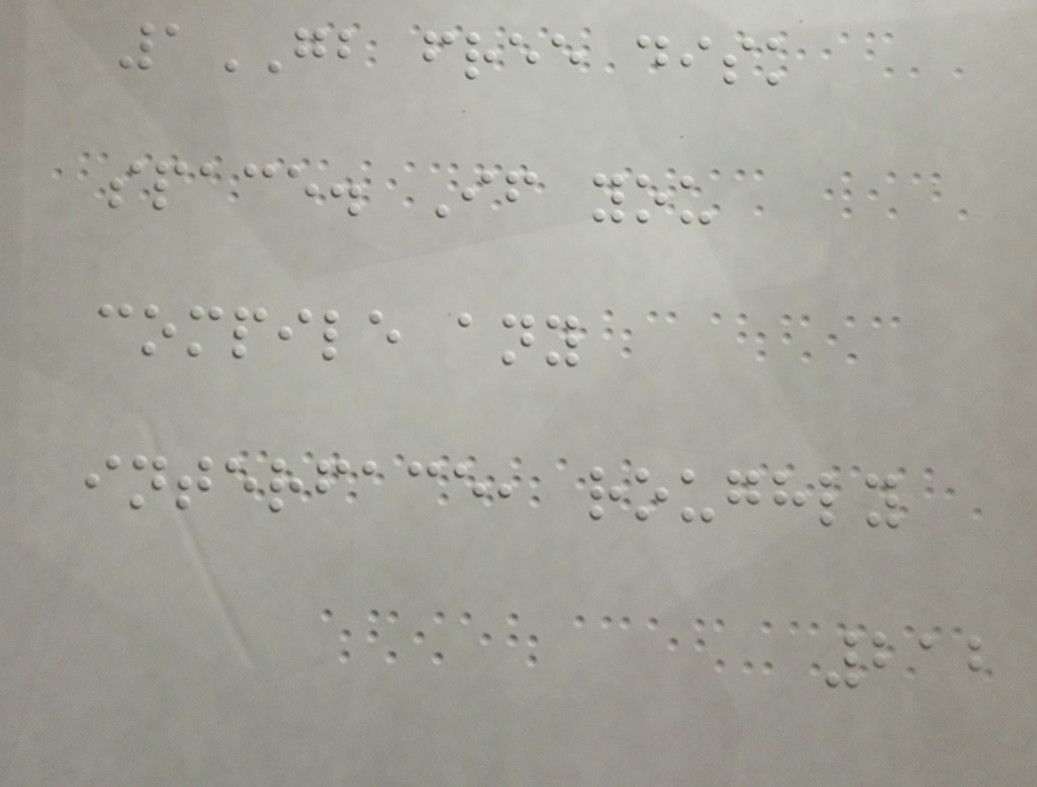1GB free disk
space. If you
compile any
interface, roughly
212
